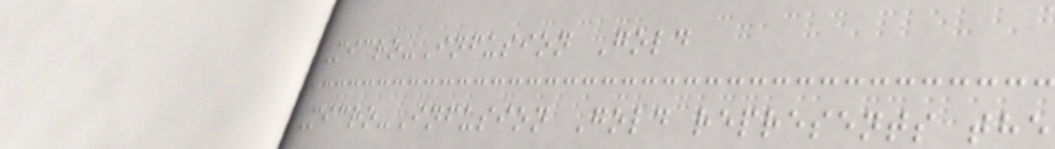Micro-Infusion Gold
Micro-Infusion Gold represents the
